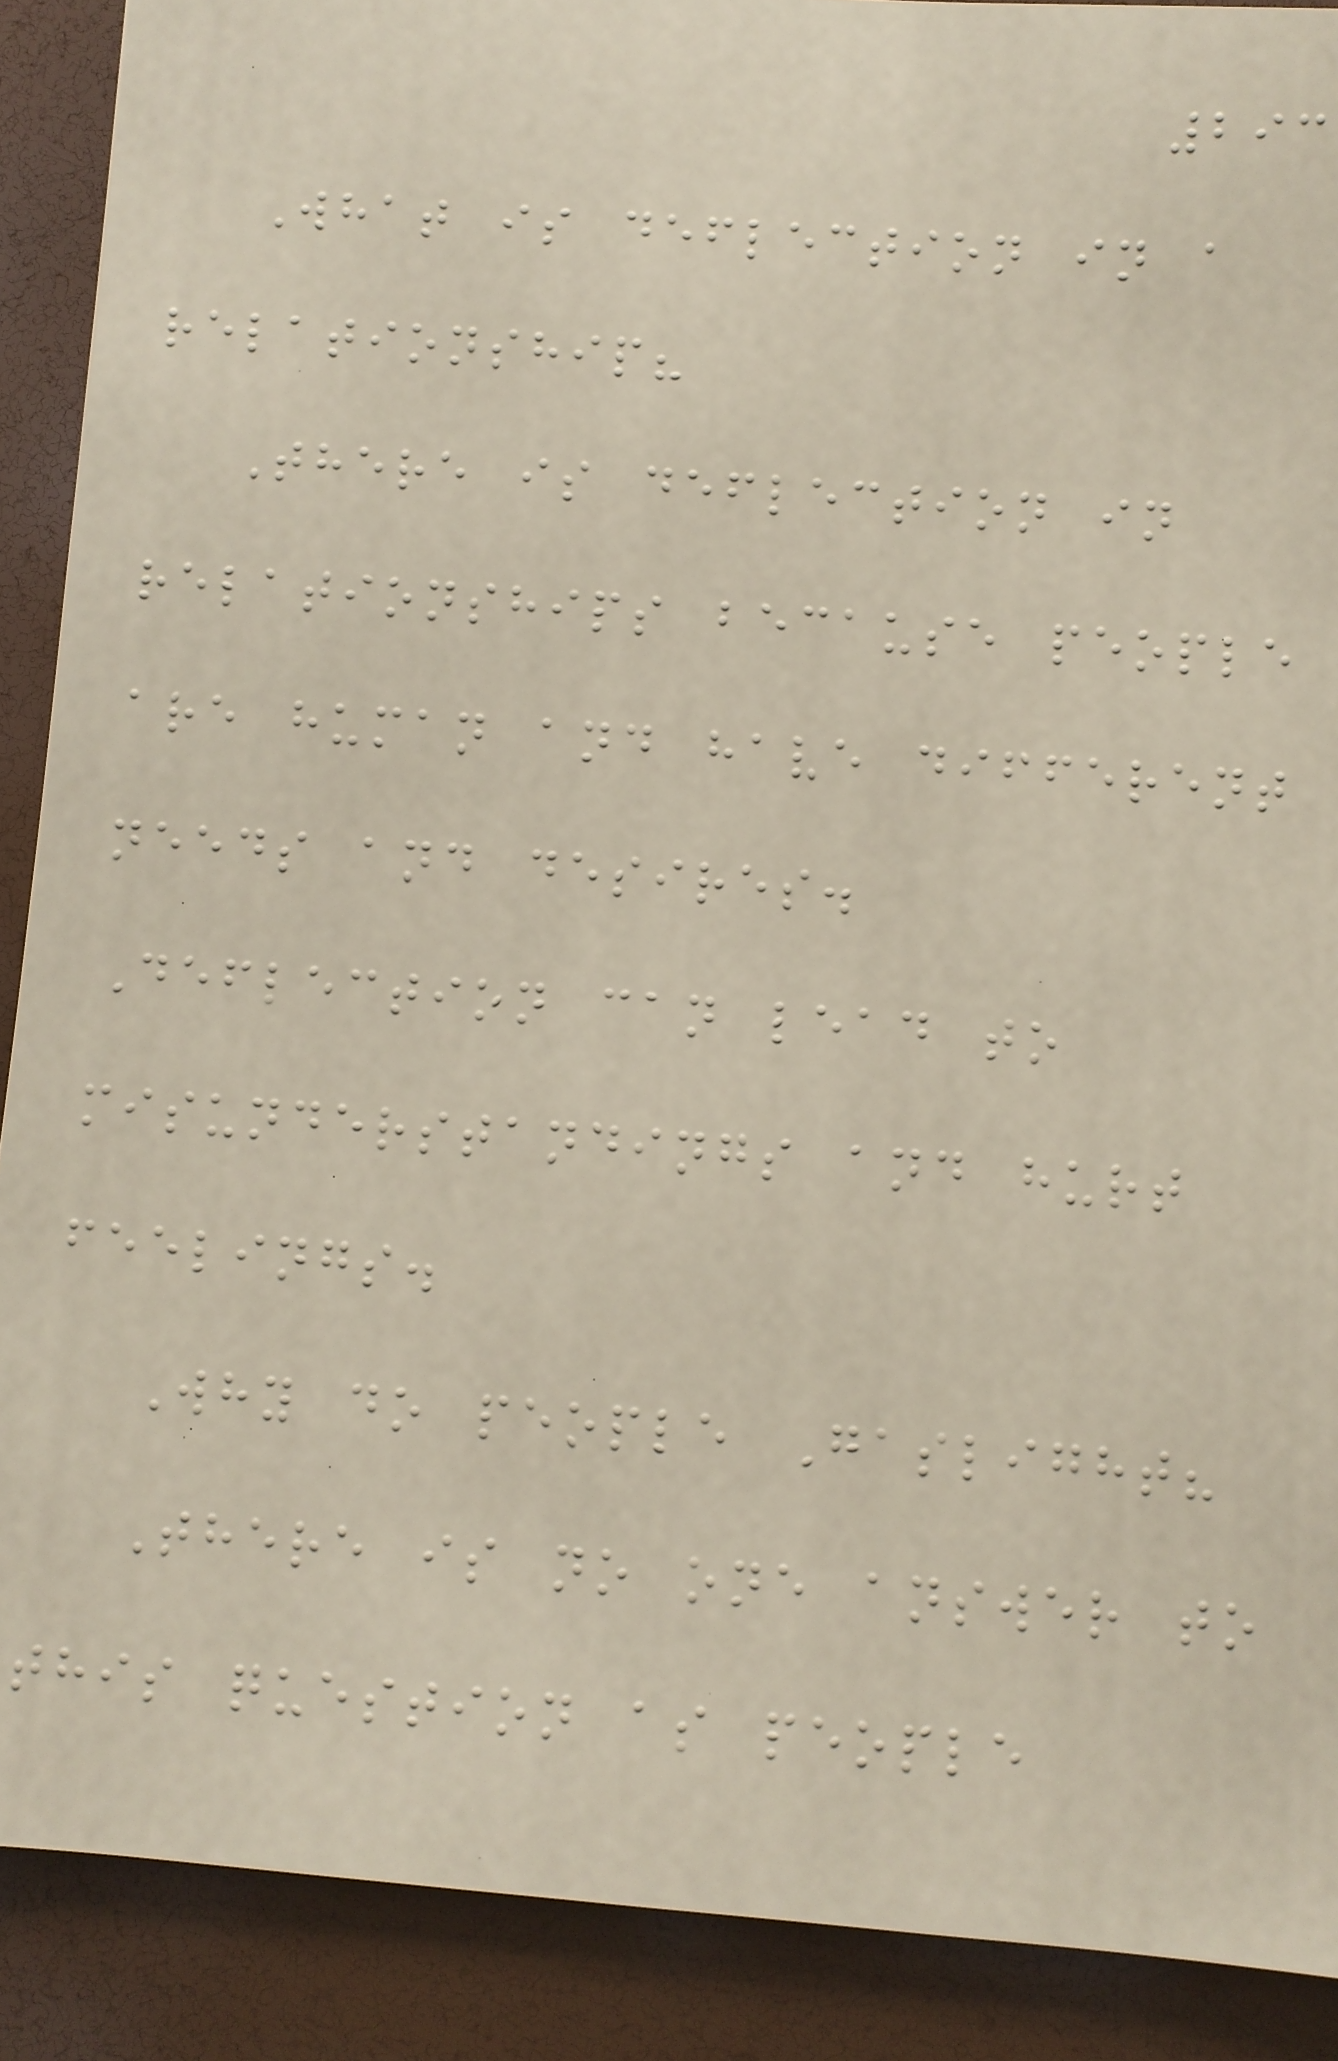293
What is deflection in a
relationship?
There is deflection in
relationships because people
are human and have different
needs and desires.
Deflection can lead to
misunderstandings and hurt
feelings.
Why do people Gaslight?
There is no one answer to
this question as people
